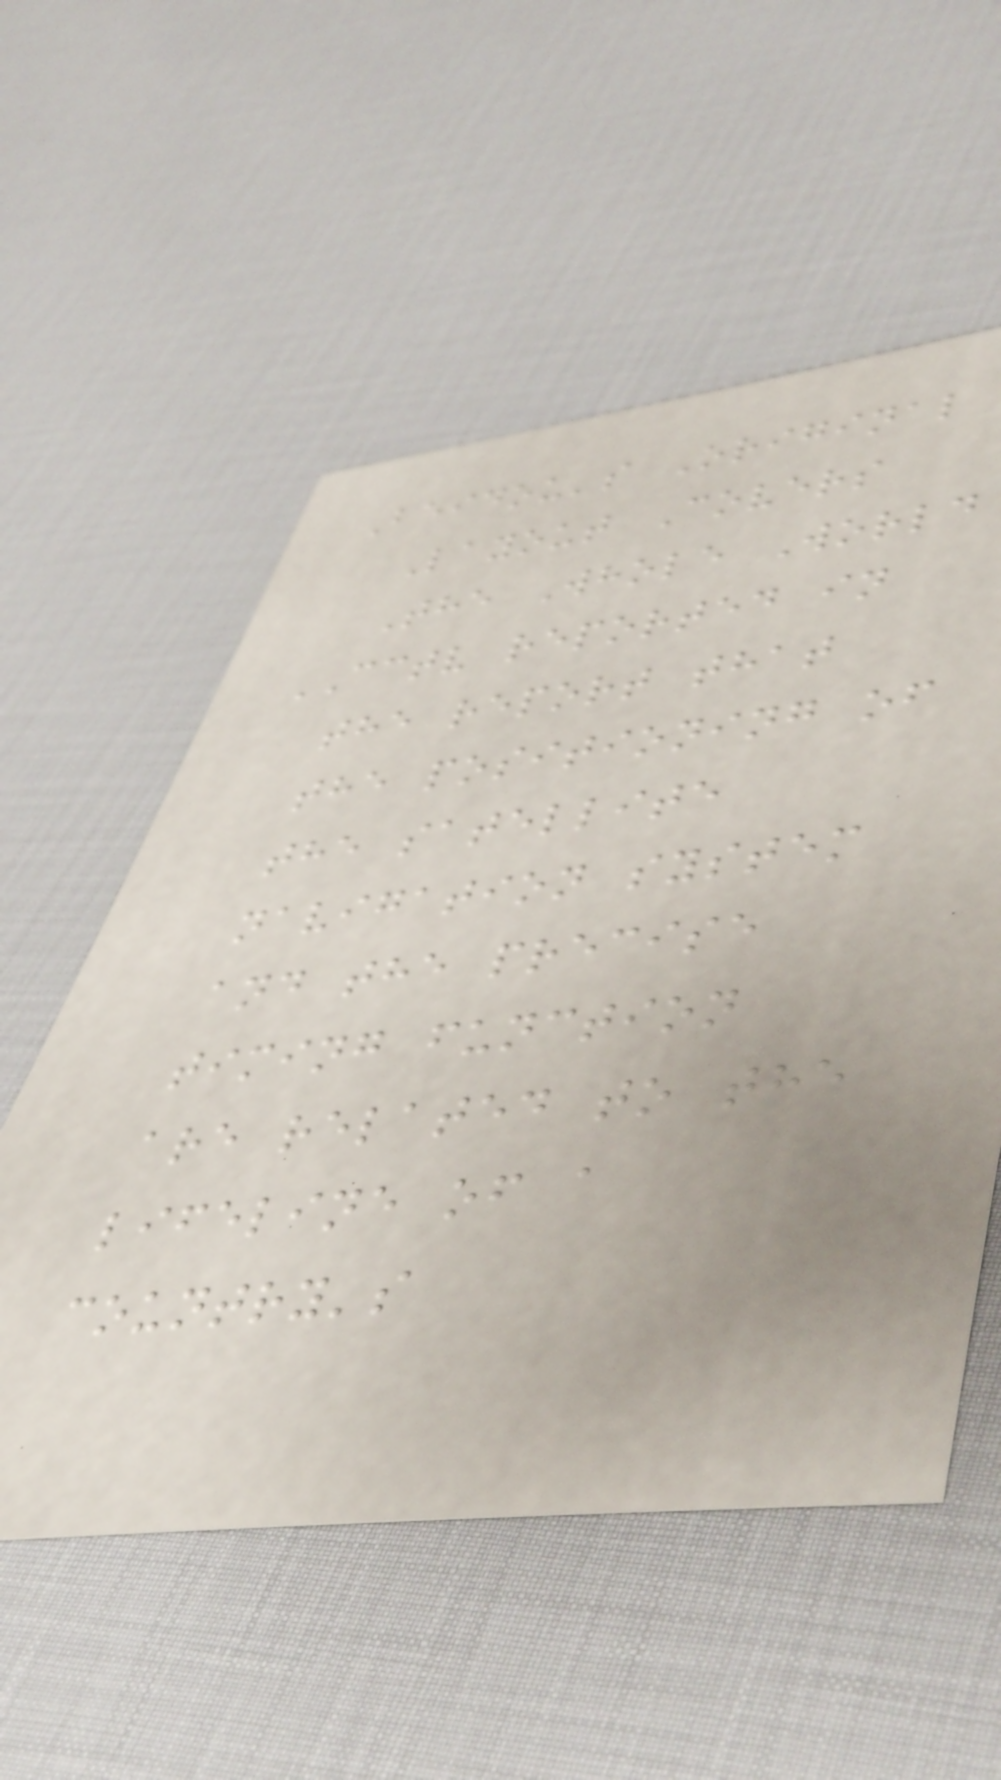Beidou's Original
Layout Covers
The Whole World
CCTV reported in
the report that
the positioning of
the satellite
navigation system
and the precise
timing function
are related to the
lifeline of a
country's
